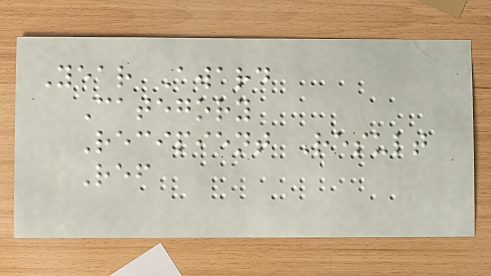Year Award
Category
Recipient Result
Ref
